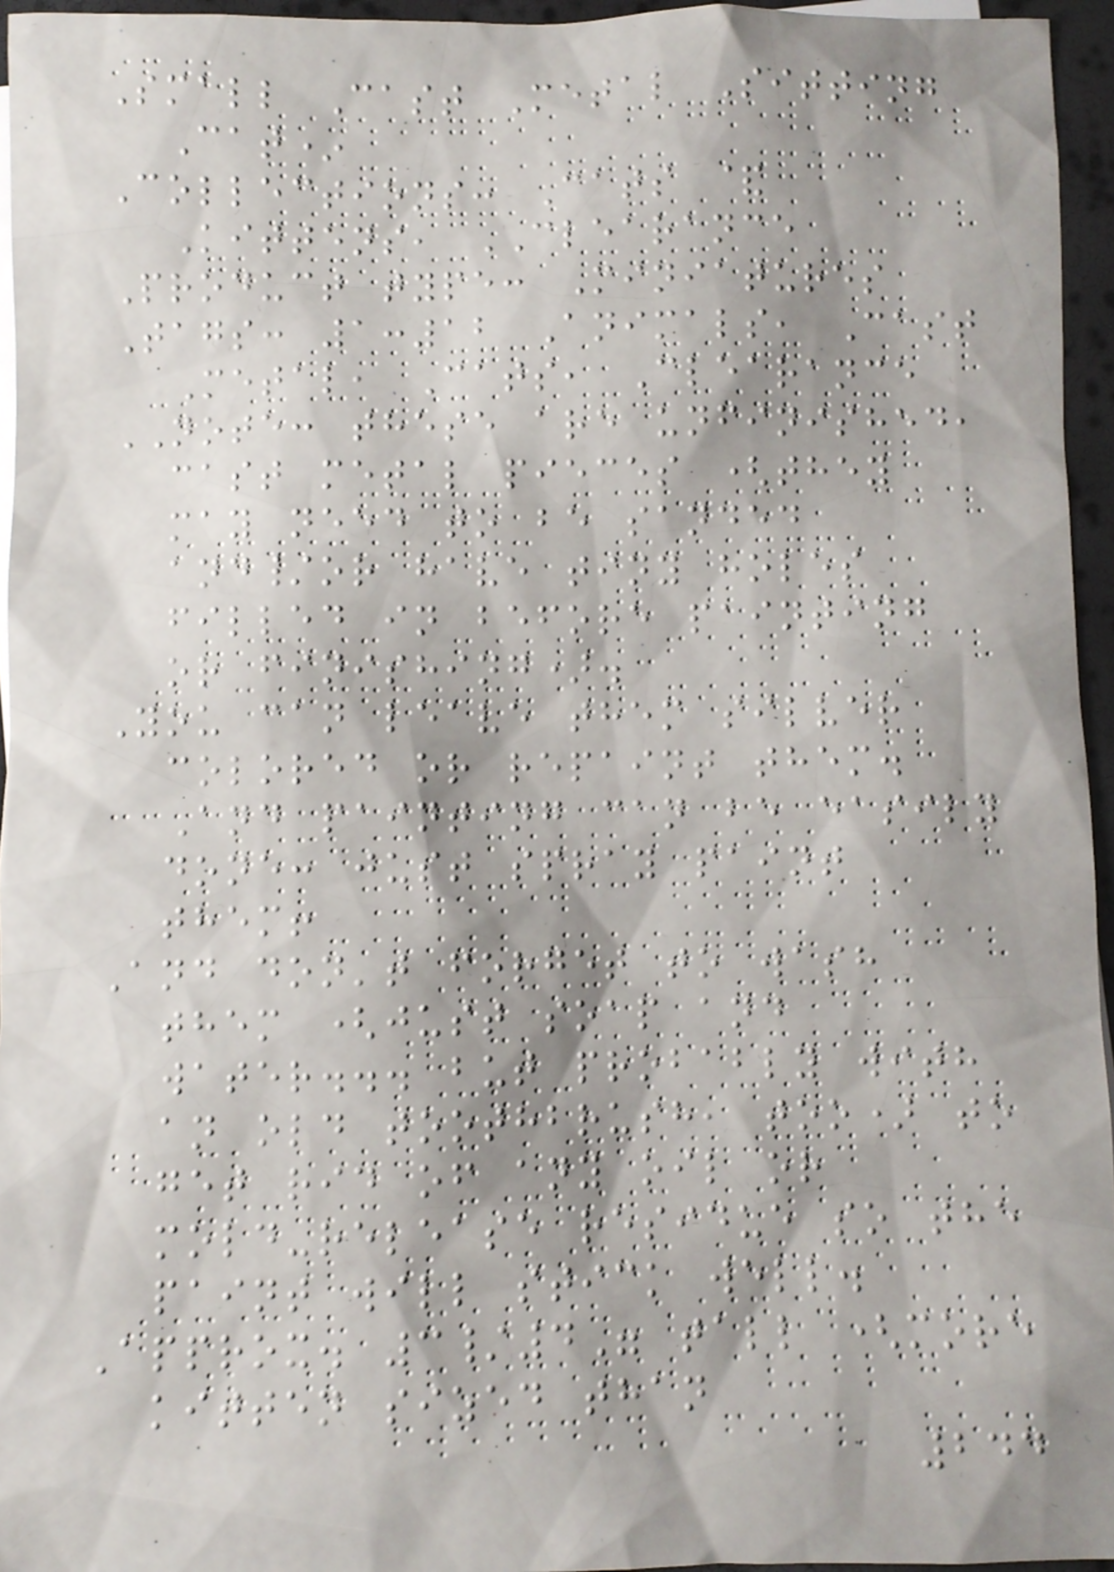Small Cast Metal Sitting
Cat*
Collections: Cats &
Kittens, CLEARANCE
Product type: Miniatures
Tags: 1:12 Animals, Cast
Metal, Cats, Clearance
NOTE: these are unfinished,
cast metal pieces (they
may need to be sanded
and/or have tiny holes
filled in before painting
or finishing).
You can leave them silver
colored or repaint them.
And painting can be easily
done: just spray paint
them!
And don't forget to wash
them (just soap and
water... but probably with
an old toothbrush, too) to
get rid of any oil or
mold-release residue so the
paint will stick well.
Approx. 3/4" tall (more
kitten sized than
244
